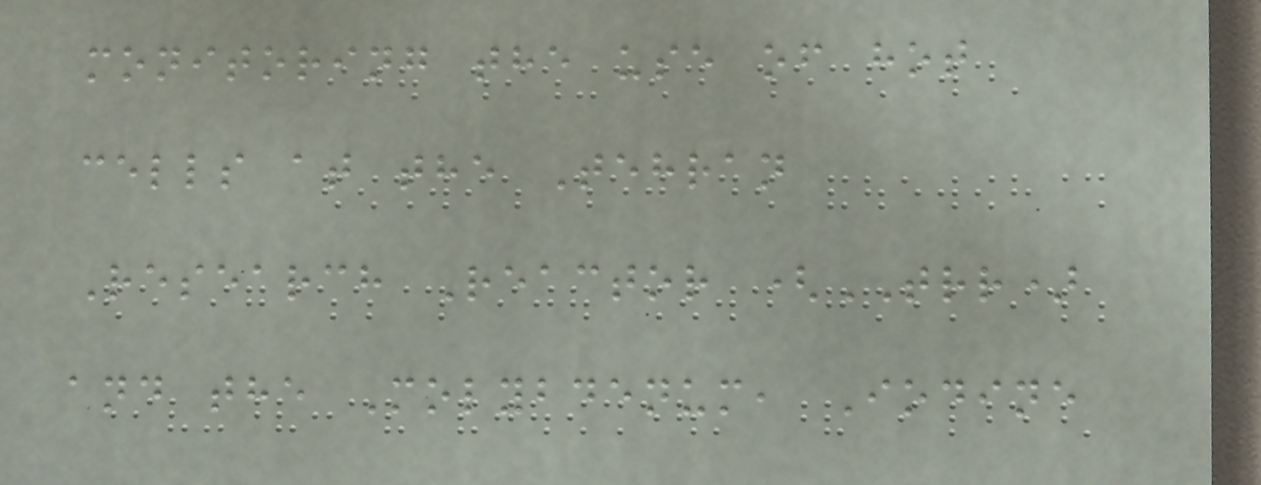monitoring the use of hot
cells at the Tehran
Research Reactor (TRR)
and the Molybdenum, Iodine
